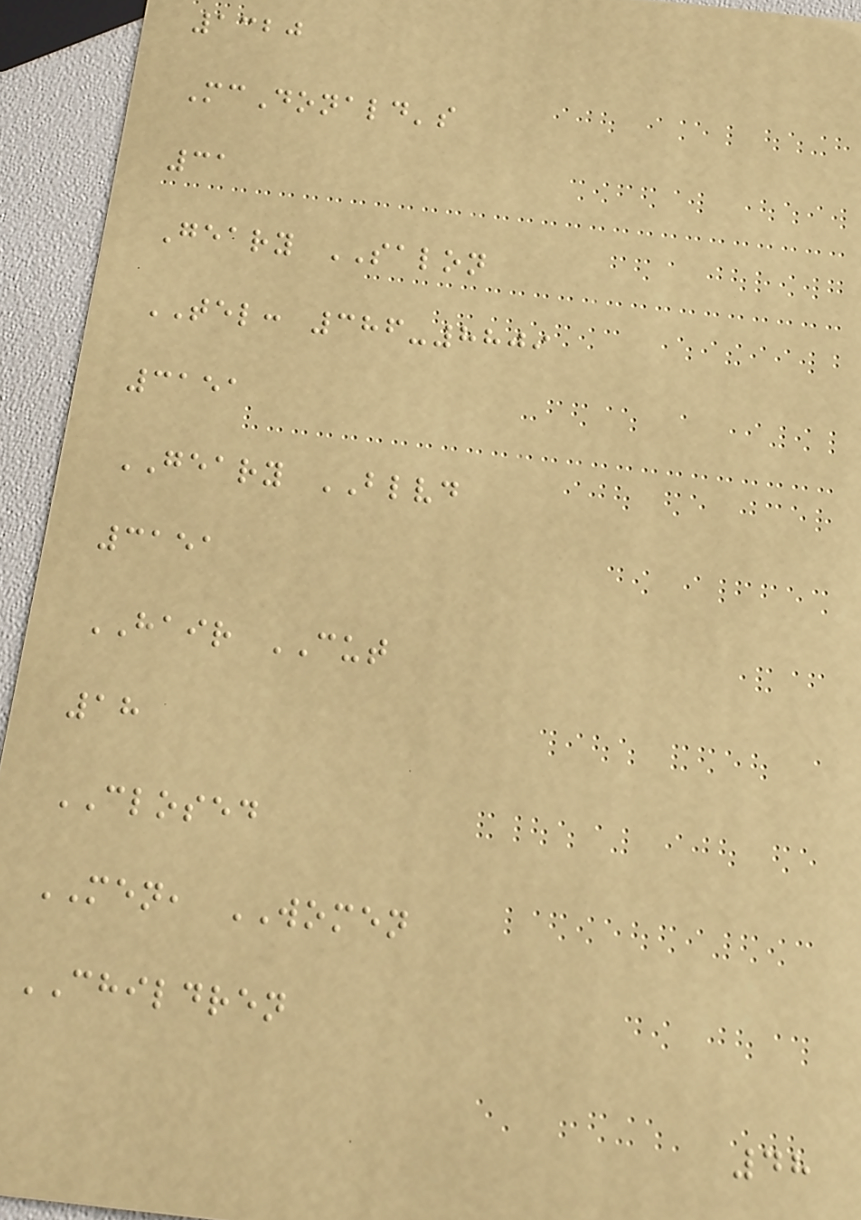1320
McDonald's
31
Geary SALON
TEL: 386-8809
3151
GEARY BLVD
3151
HAIR CUT
18
CLOSED
MEN, WOMEN
CHILDREN
48
